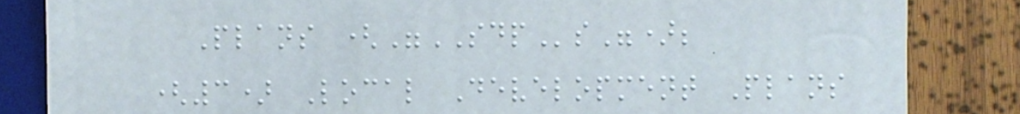Plans ("SDPs");
(3) Local Development Plans
